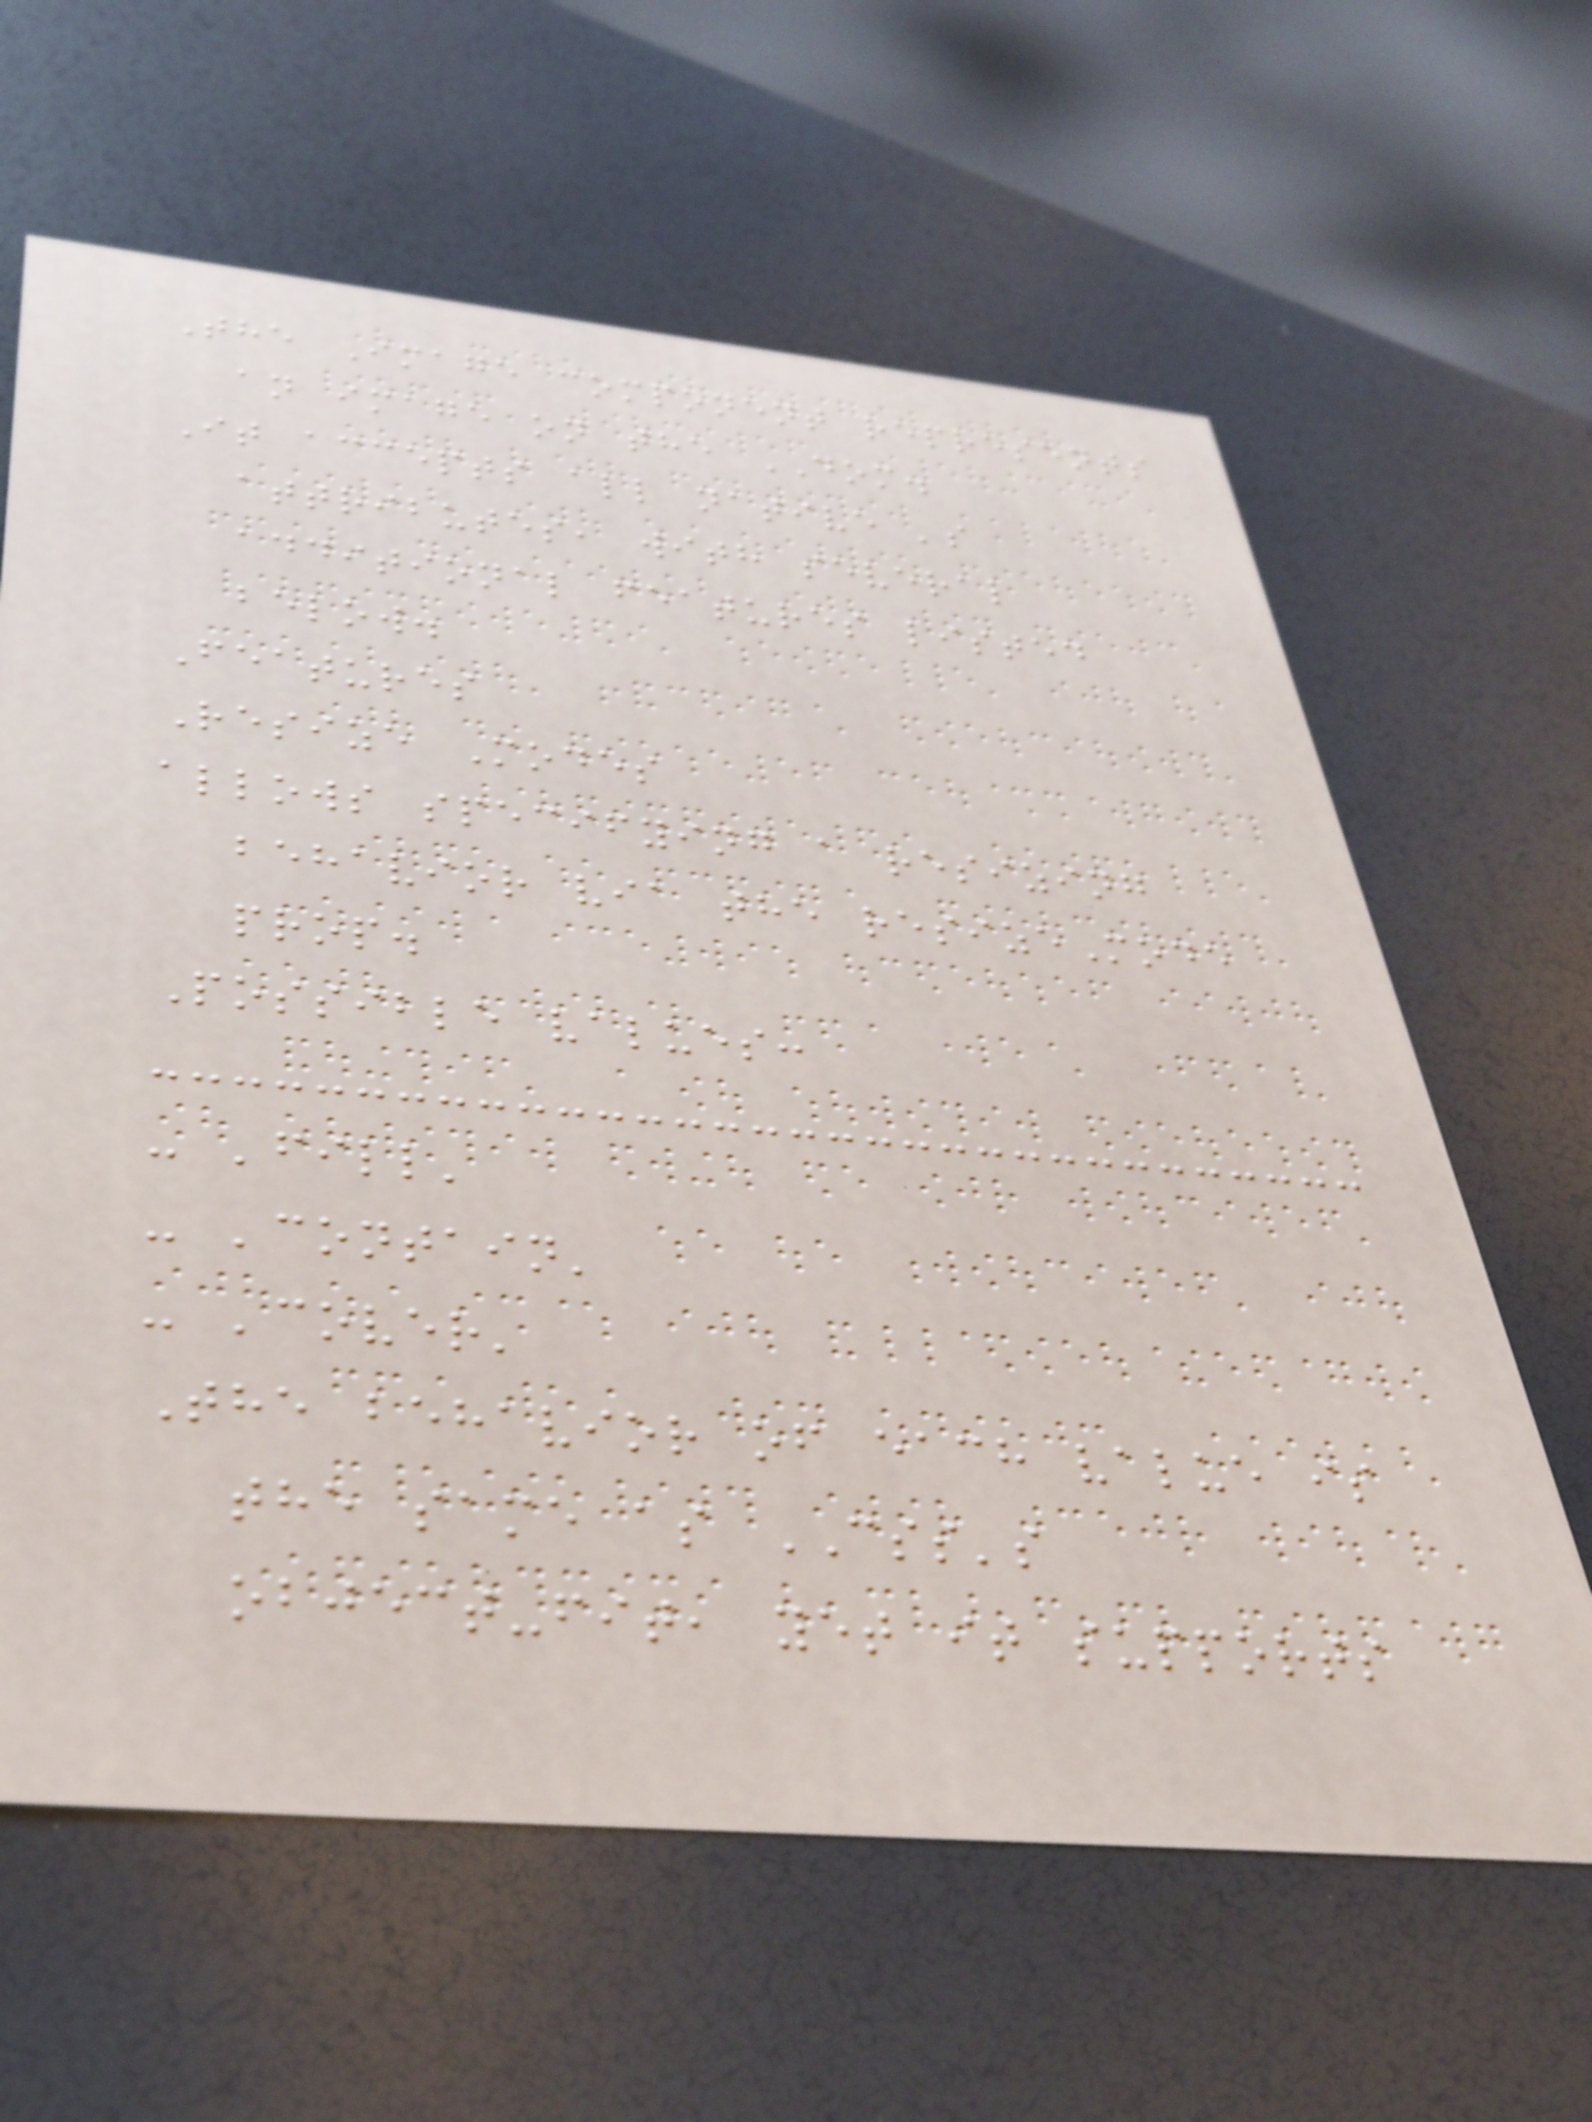The Image component represents
an image on the DOM.
It accepts all native 's
attributes, with several
additional features listed
below.
Features
Resize Modes
allows specifying a resizing
behavior via the resizeMode
prop.
Possible values:
- 'fill'
- 'contain'
- 'cover'
The behavior of each value is
the same as CSS's
object-fit, yet it supports
